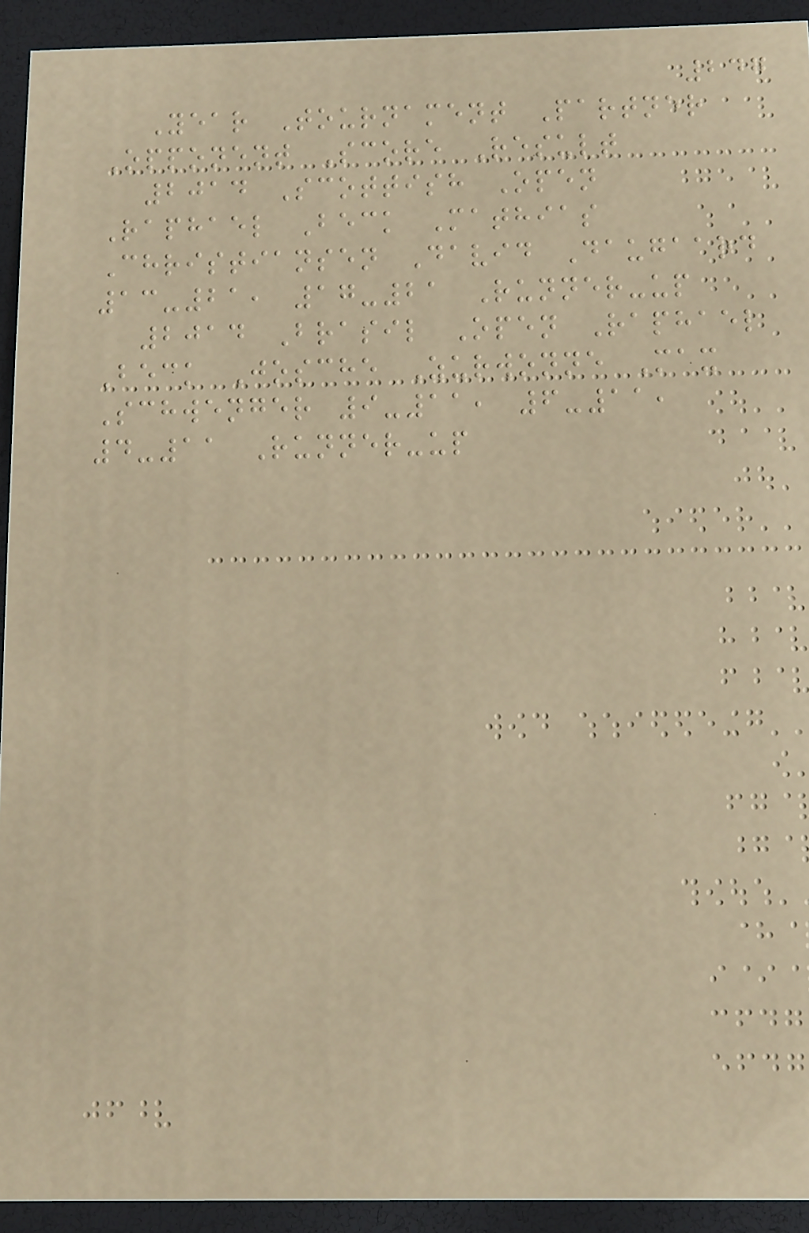247
Year Tournament Partner
Opponent Score Result
2014 Scottish Open
Raphael Beck Mathias
Christiansen David Daugaard
13-21, 17-21 Runner-up
2014 Brasil Open Raphael
Beck Josche Zurwonne Max
Schwenger 9-11, 6-11,
4-11 Runner-up
